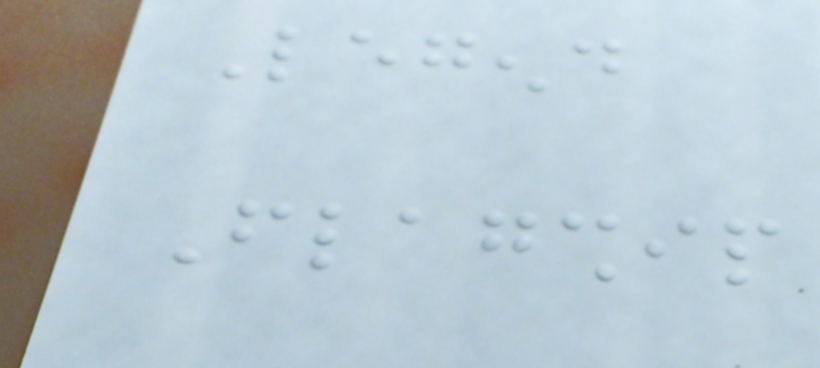Legend
Flagship
